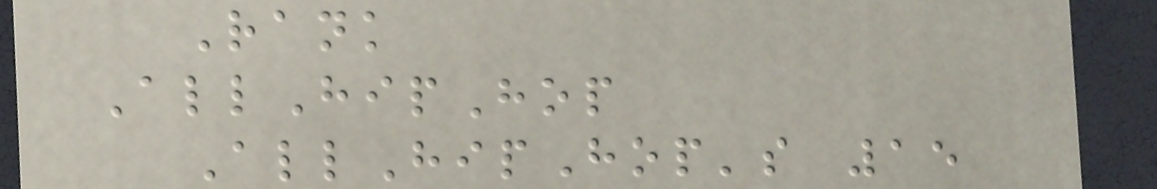Rank
AllHipHop
AllHipHop's 15
